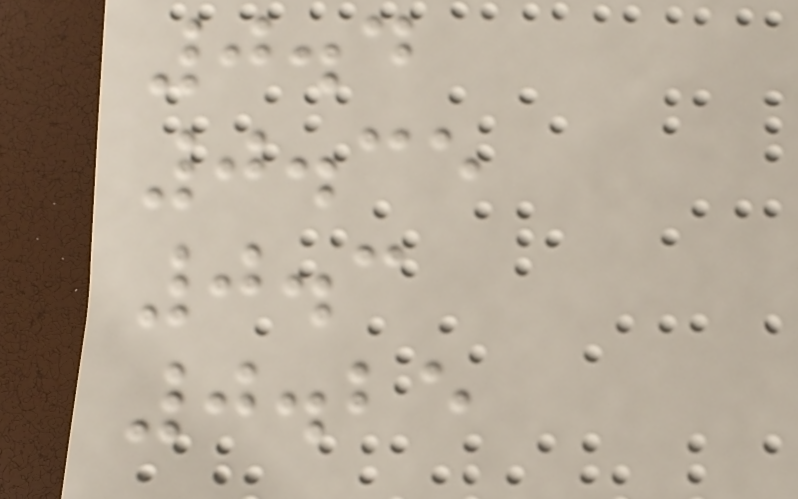0.4
0.35
0.3
0.25
